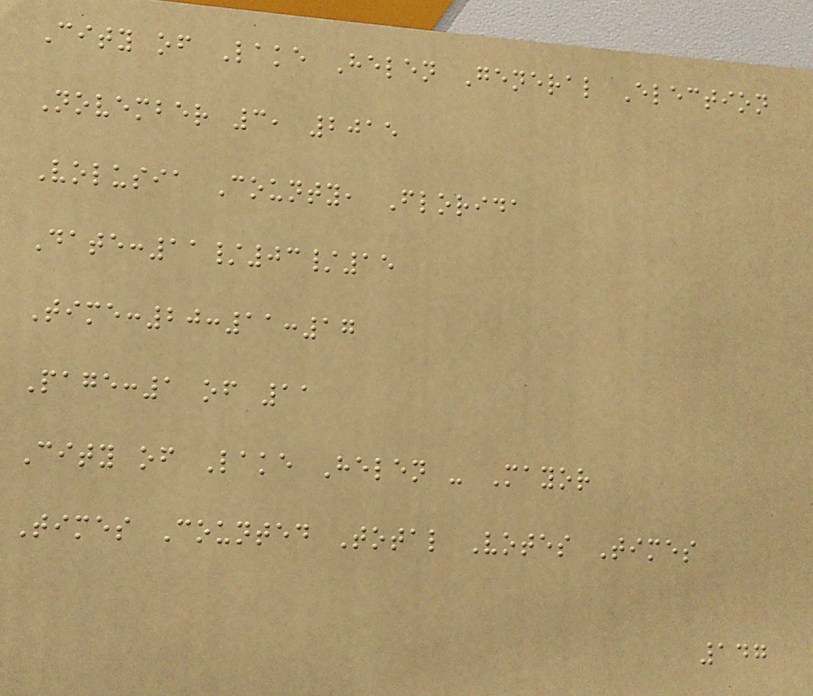City of Lake Helen General Election
November 3, 2015
Volusia County, Florida
Date:11/03/15
Time:20:11:17
Page:1 of 11
City of Lake Helen - Mayor
Times Counted Total Votes Times
147
